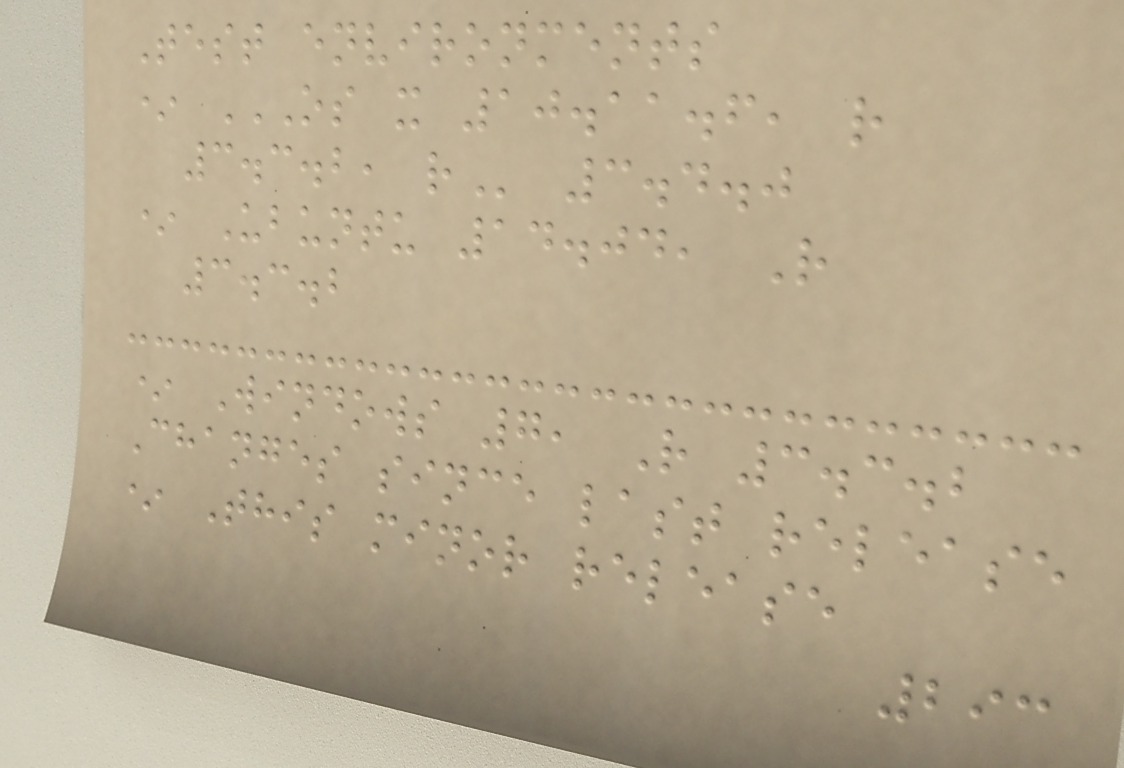Test environments
* OS X 10.11.6, R
3.3.2, R 3.4.0
* Ubuntu 14.04, R
3.3.2
* Windows 7, R 3.3.2
Changes since last release
* This minor release
293
